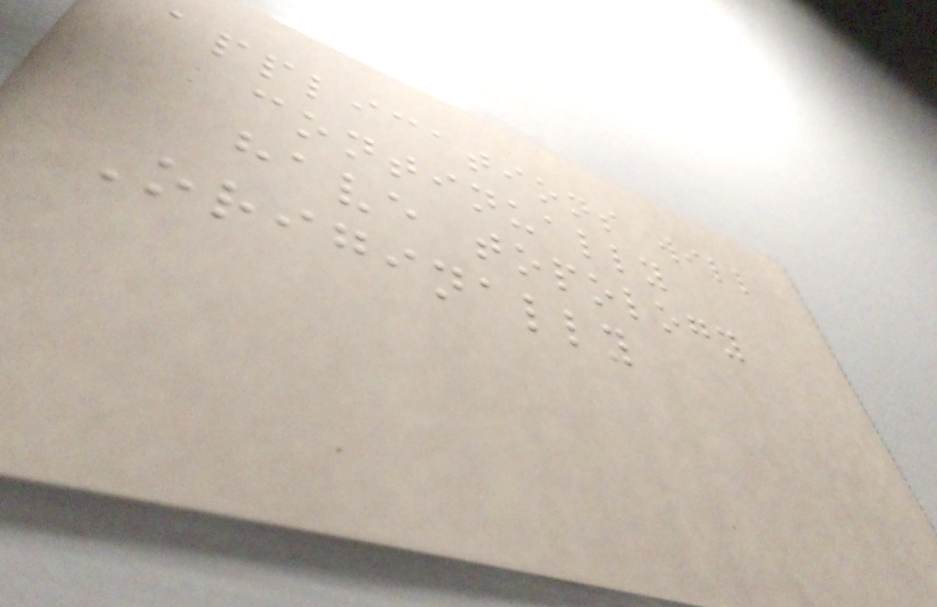applications will
continually
have topology
Originally
